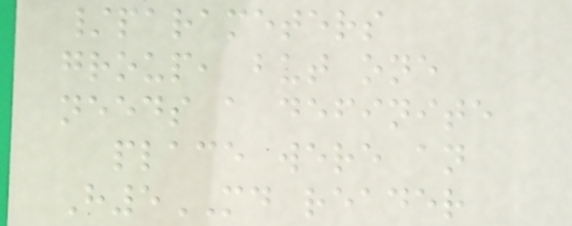/parameters
group, but one
needs a definite
place were an
H5MD reader
